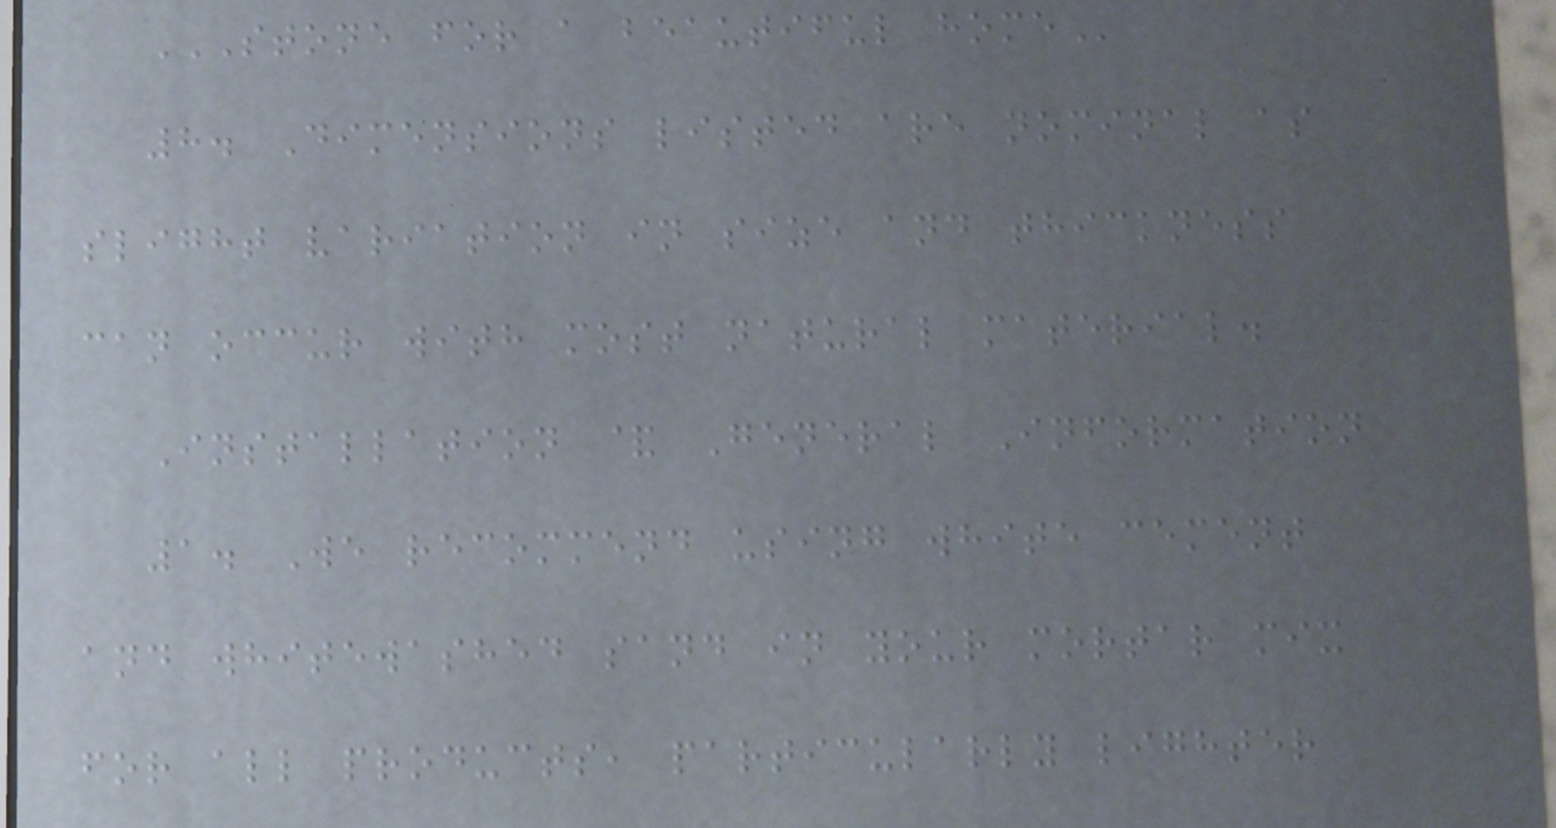STONE FOR A BEAUTIFUL HOME
8. Dimensions listed are nominal as
slight variation in size and thickness
can occur with most natural material.
Installation & General Information
1. We recommend using white cement
and whitewashed sand in your mortar mix
for all products, particularly lighter
